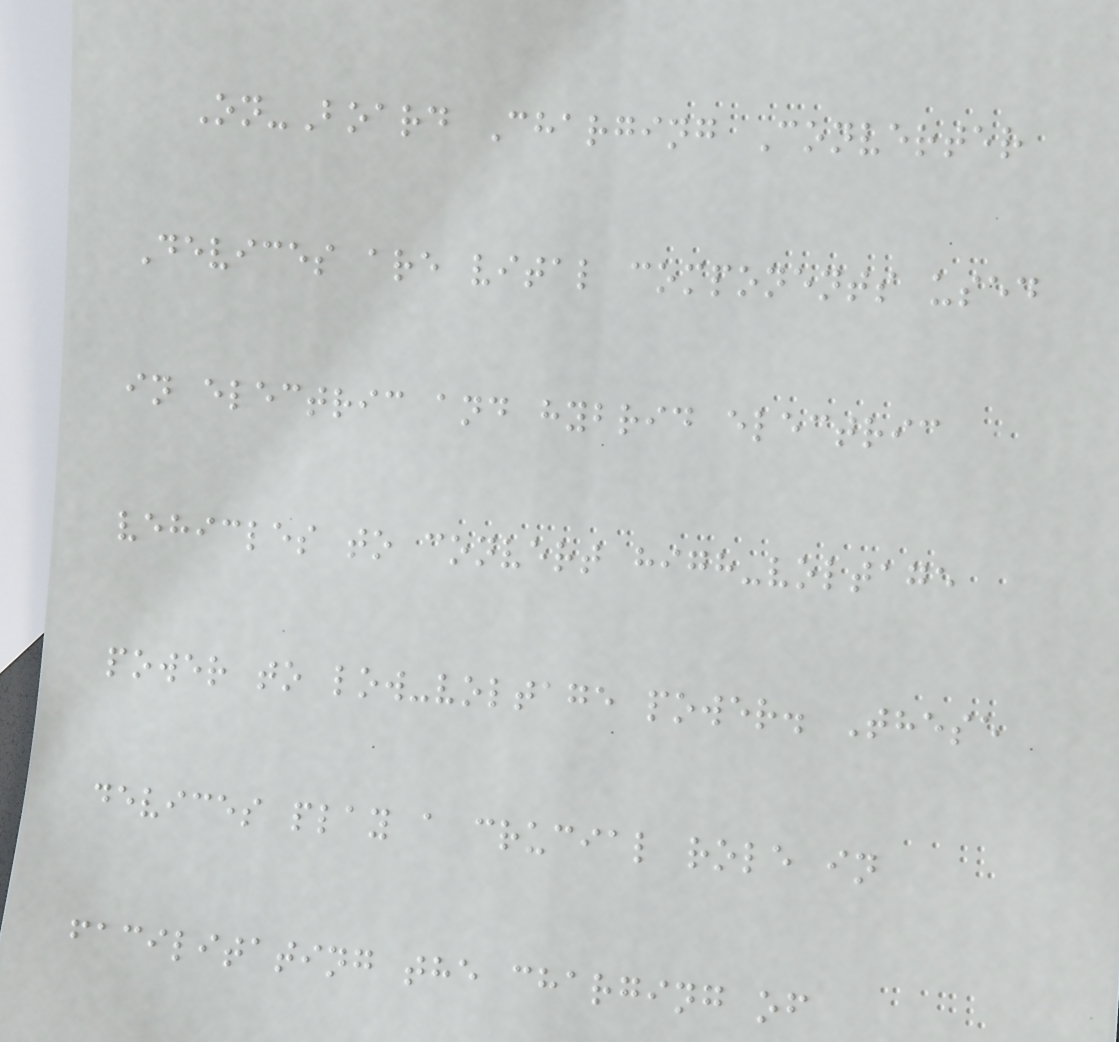On-Board Charging Converter
Devices are vital components used
in electric and hybrid electric
vehicles to convert high-voltage
power to low-voltage power. These
devices play a crucial role in
facilitating the charging of
